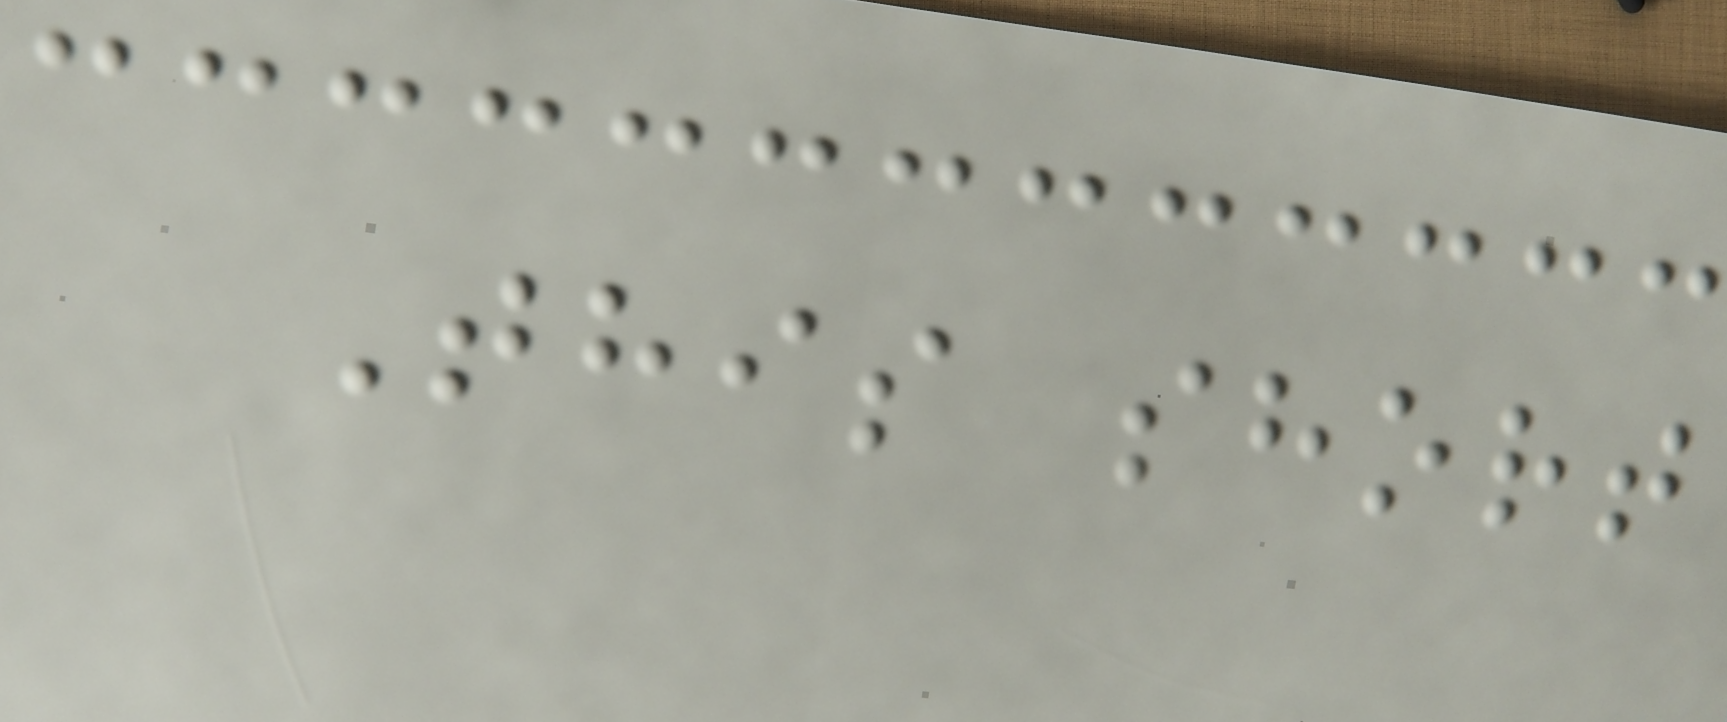This short
